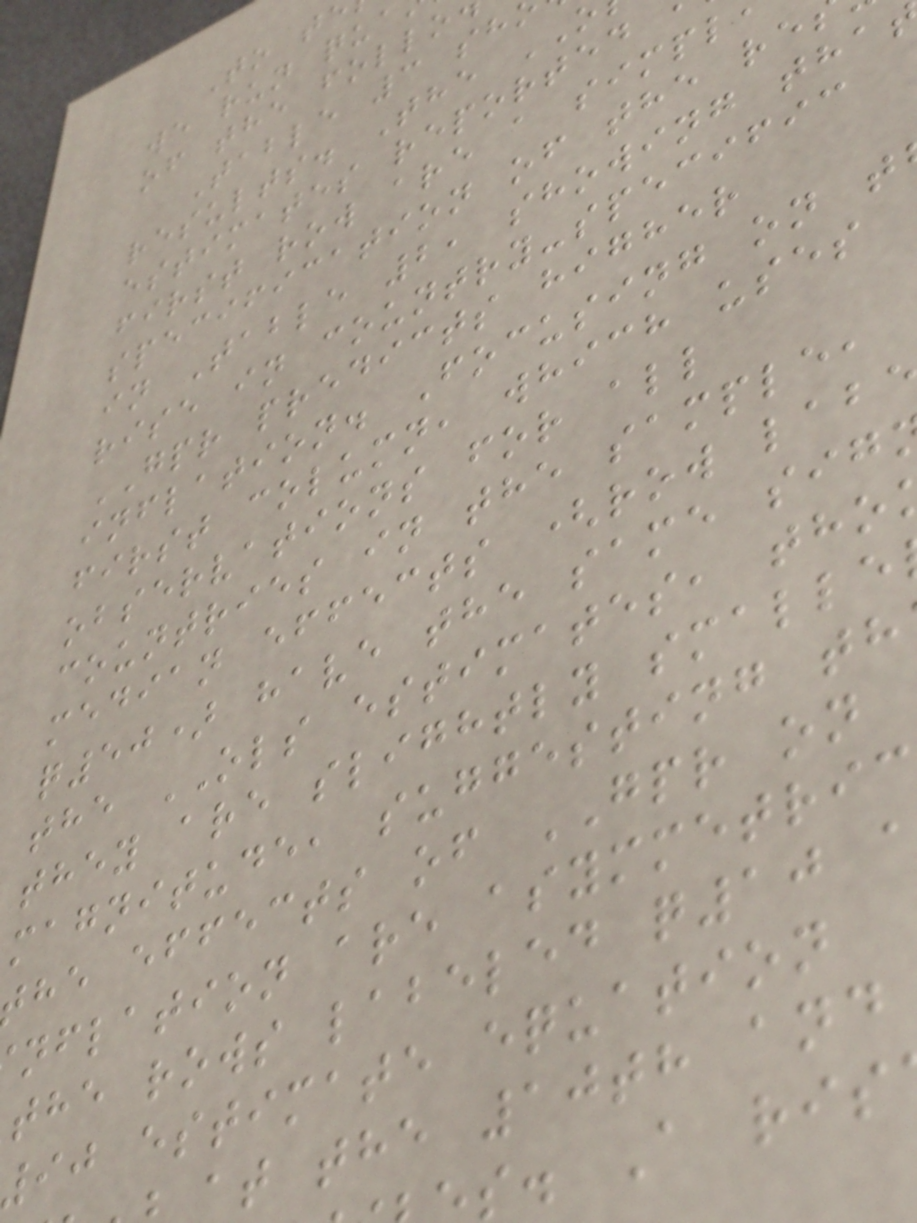we run qua
of the follo
Table 3 sh
results. The
estimates reported
first row are a simpl
specification of the re
in Table 2, showing tha
rise in country-specific
GPR predicts higher
inflation. Focusing on t
first column, which uses
observations for all
countries in the sample,
median effects (row lab
q50) have the same sig
the OLS estimates, tho
they are slightly smalle
magnitude, suggesting th
he effects of GPR on
nflation are asymmetric
the rows labeled q10
90 estimate equation
at the 10th and
s. A ris
